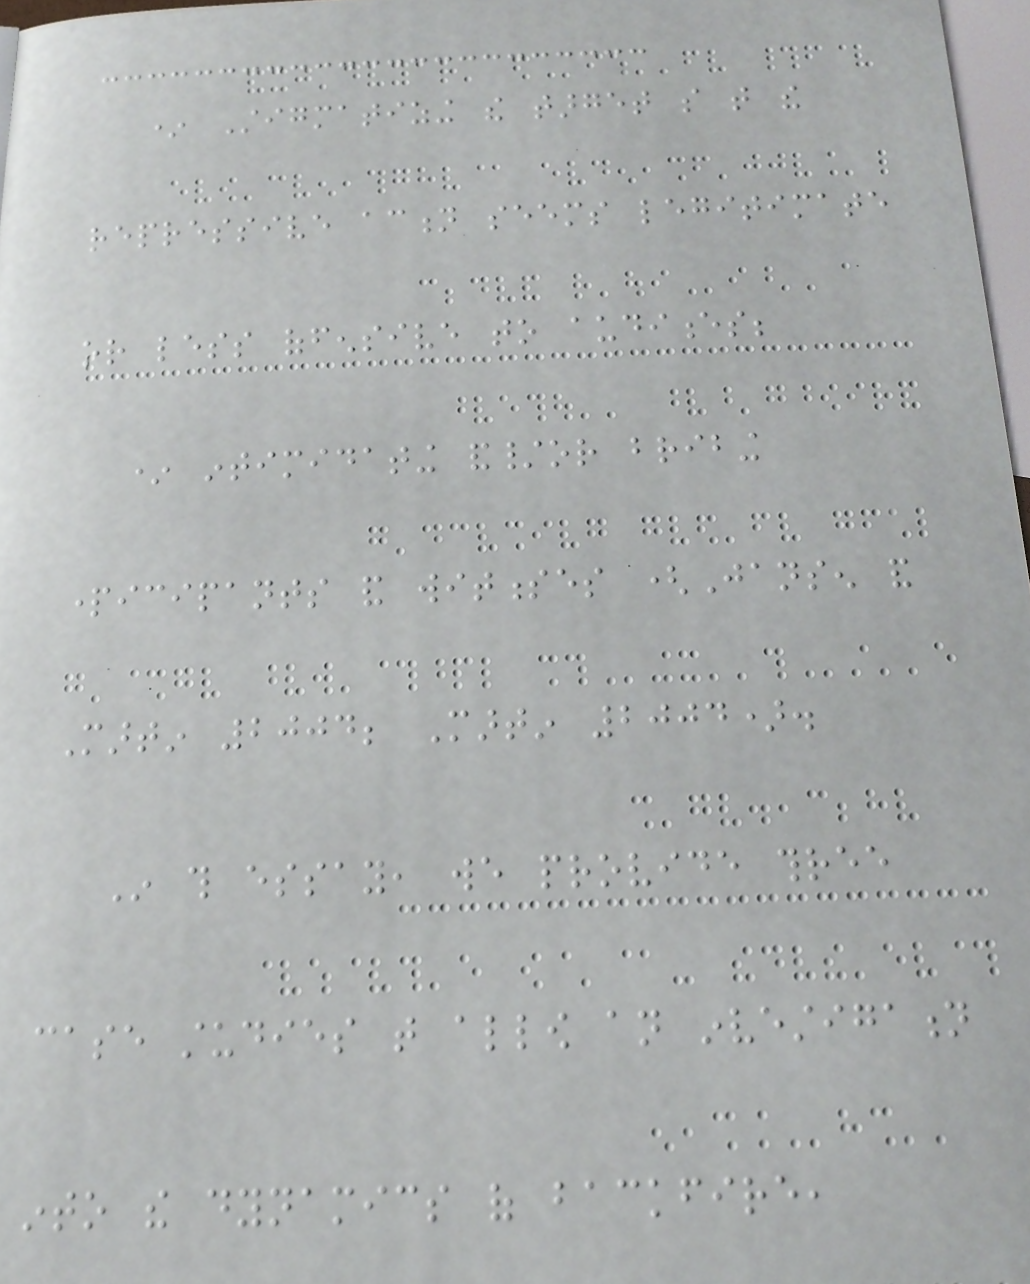* Stigmatizing the target so that the
repressive action seems legitimate
or less offensive to audiences;
* intimidating and/or bribing
participants and witnesses (Jansen and
Martin 2004; Martin 2004).
In this essay, we provide three
case studies that allow an investigation
into the dynamics of backfire,
